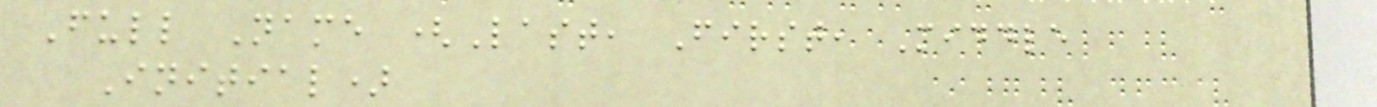Full Name (Last, First, Middle
Initial)
